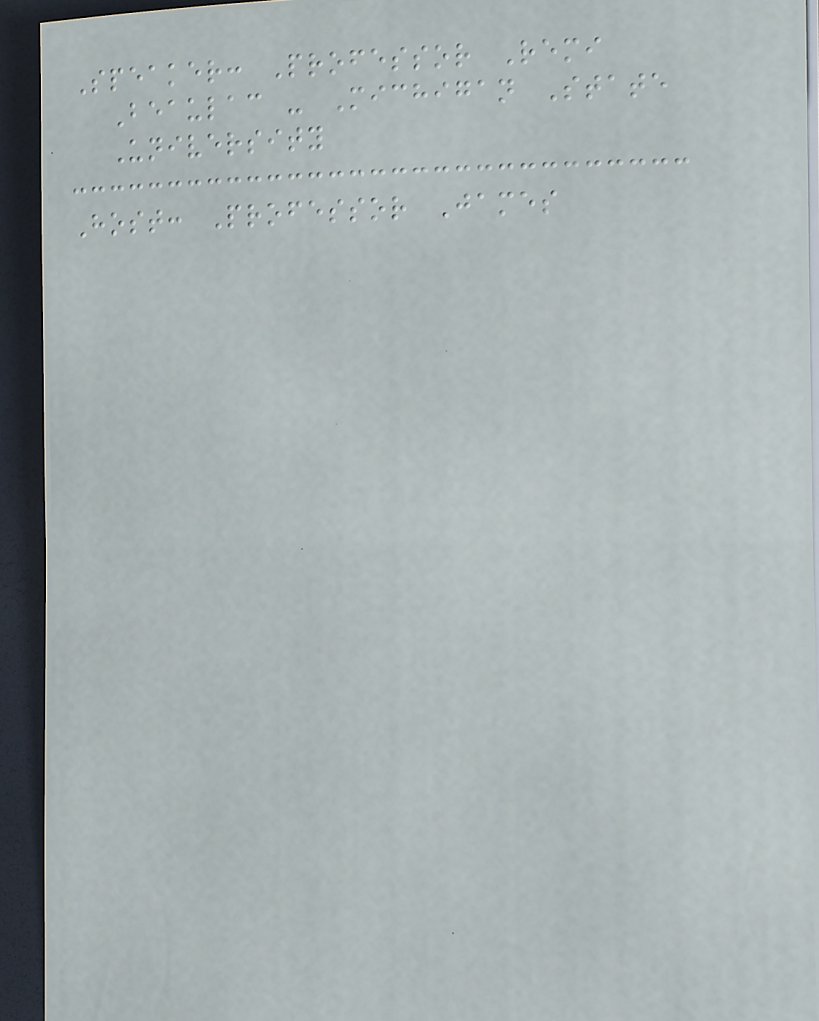Speaker: Professor Remi
Beaulac - Michigan State
University
Host: Professor James
